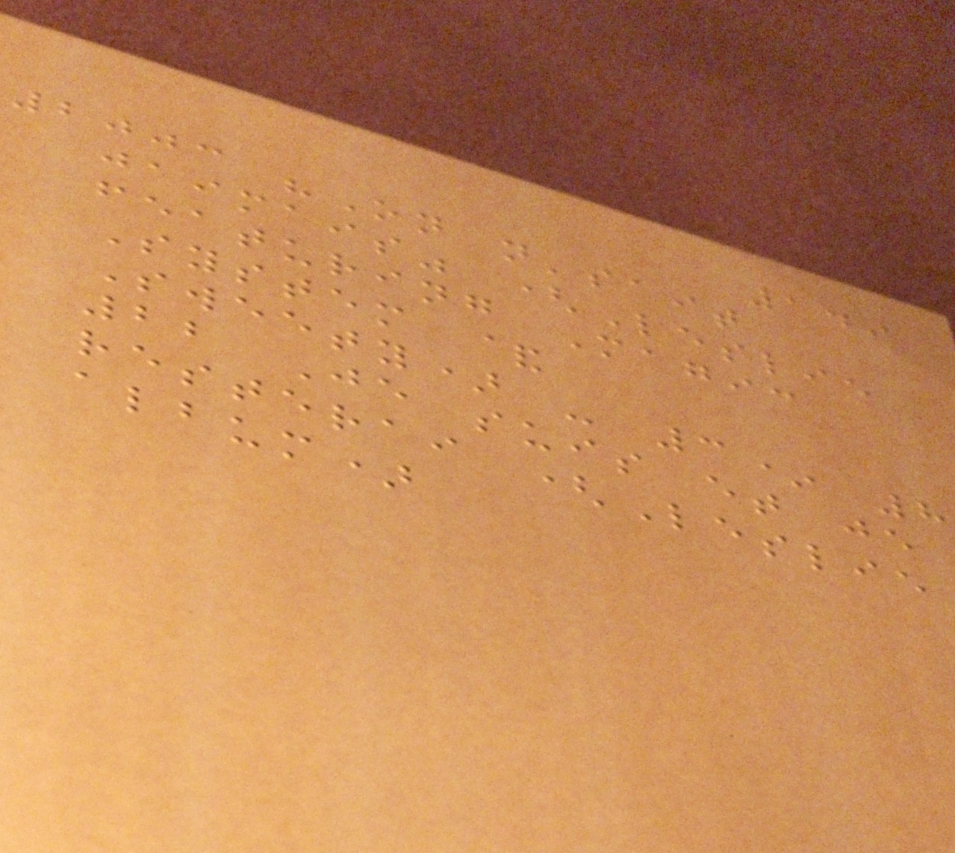149
2003 "On n'sait
jaimais" (Leslie
featuring Magic
System &
Sweety) - 3* 8
22 Je suis et je
resterai (Leslie
album)
